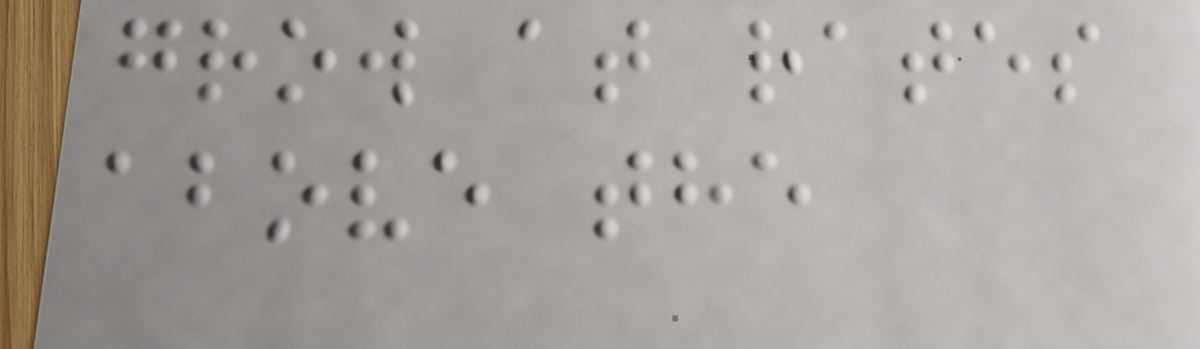grow at rates
above the
